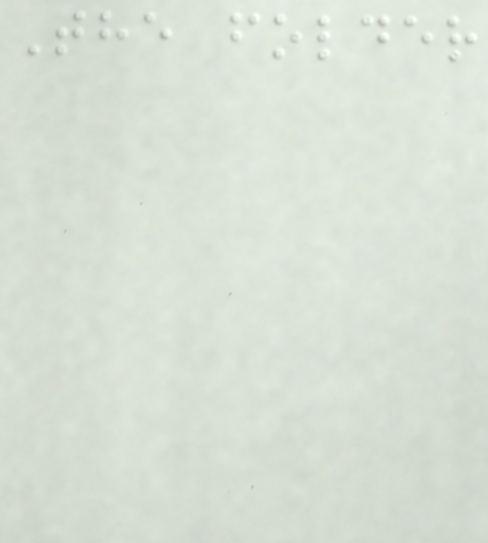The folder
